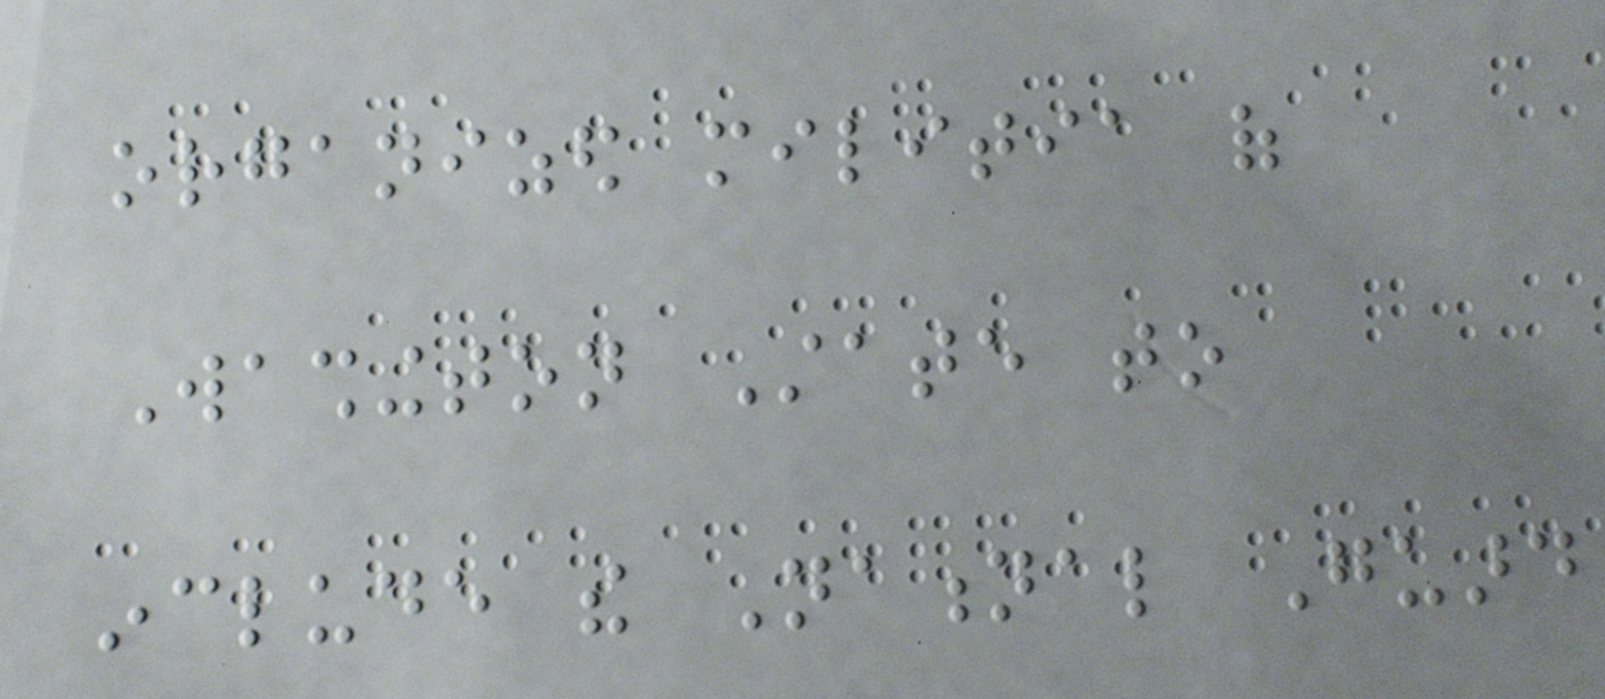organized militia of
Washington State to
include the National Guard
